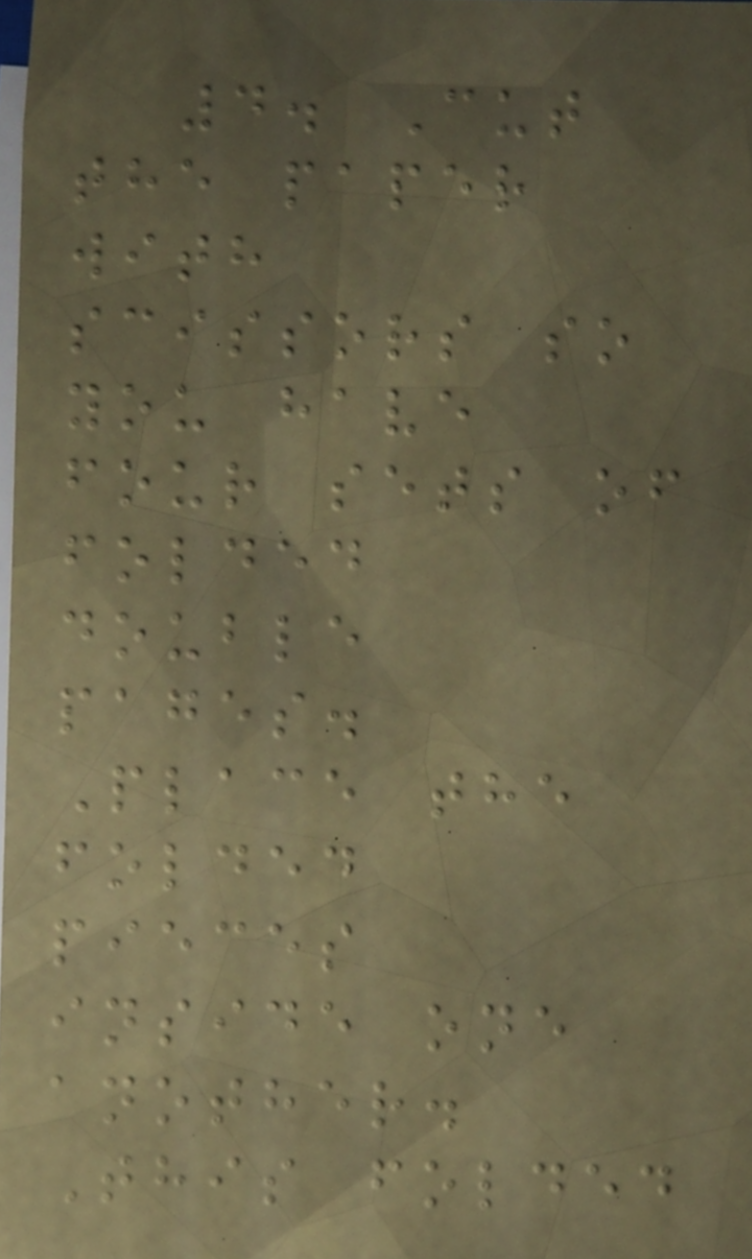4. Cut
the paper
with
scissors so
you have
four sets of
folded
double
pages.
Place the
folded
pieces
inside one
another.
This folded
